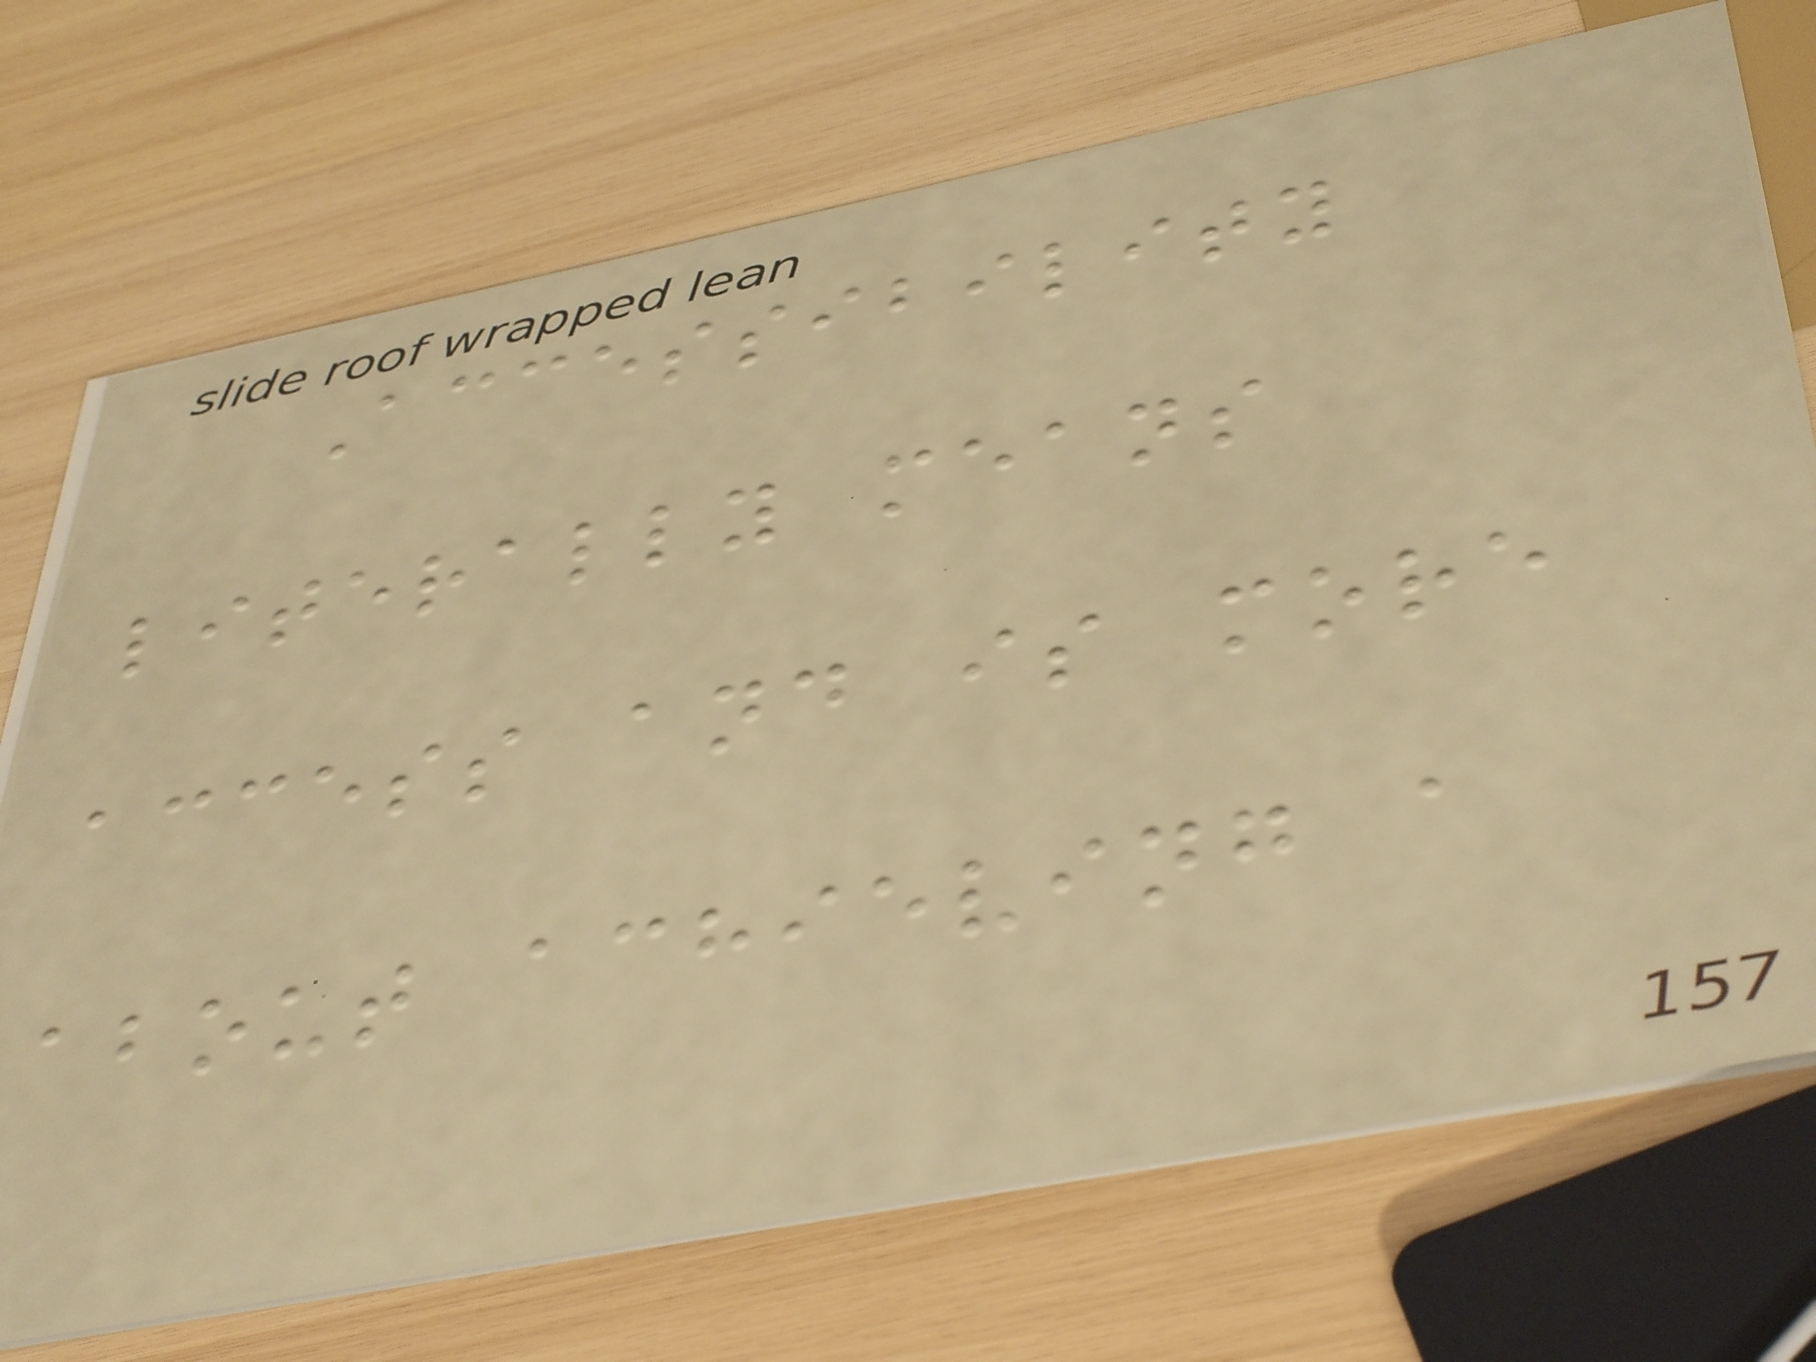Accessibility
literally means
access and is more
about achieving a
